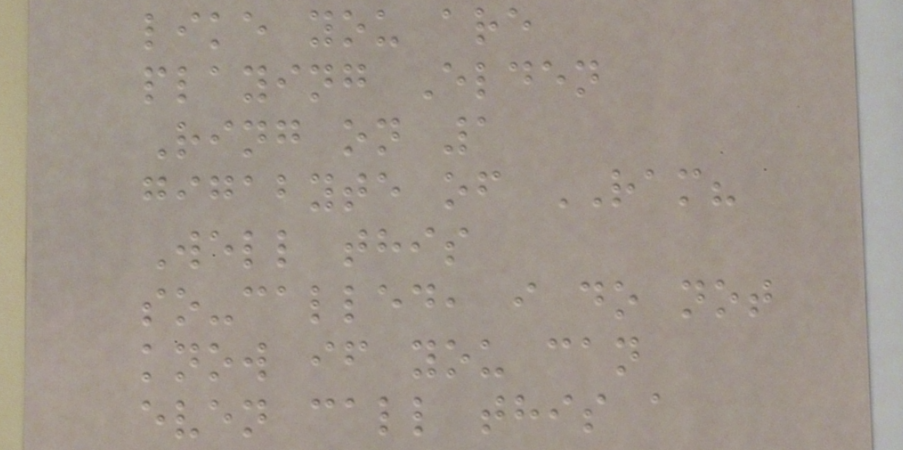like you are
playing Elden
Ring on 1
gigabyte of RAM?
Well this
so-called, i do not
know if you can
even call this a
